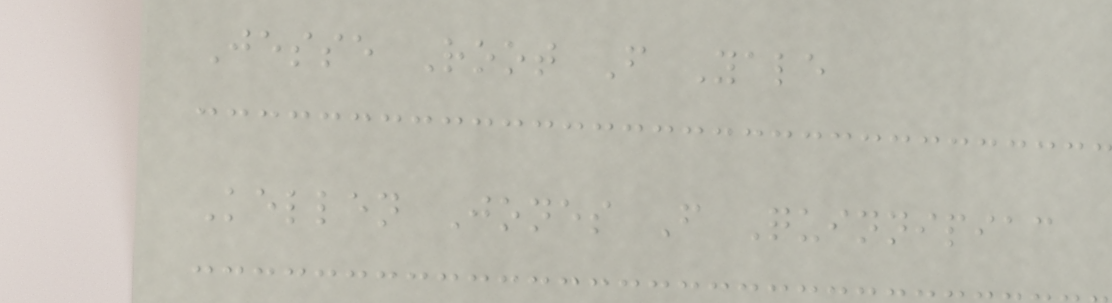Jesse Root F Yale
Kellen Jones F Quinnipiac
